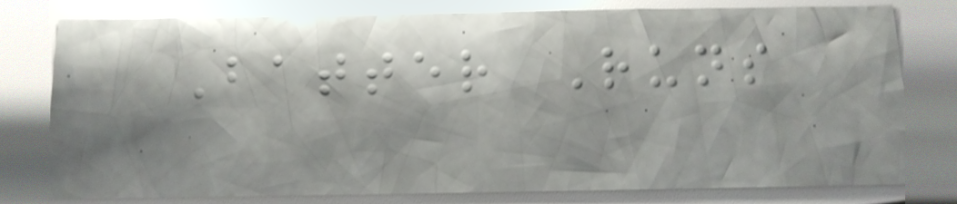Batter Runs
